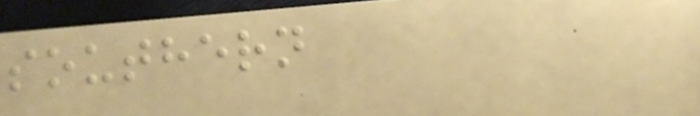southern
